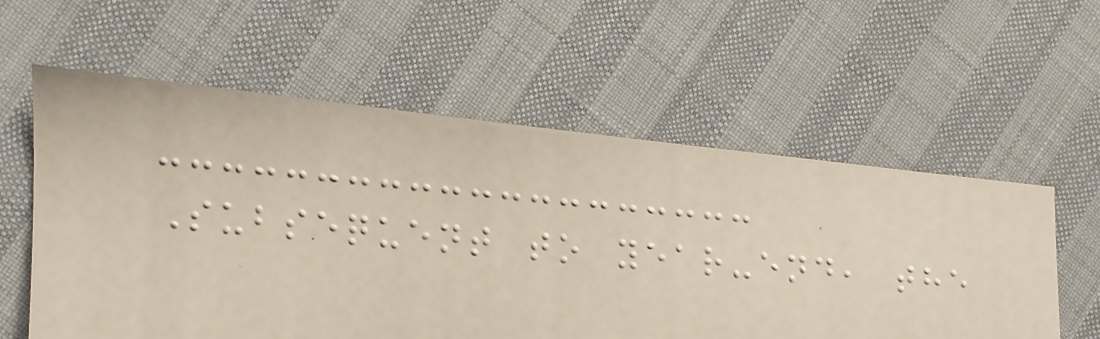Subsequent to year-end, the
